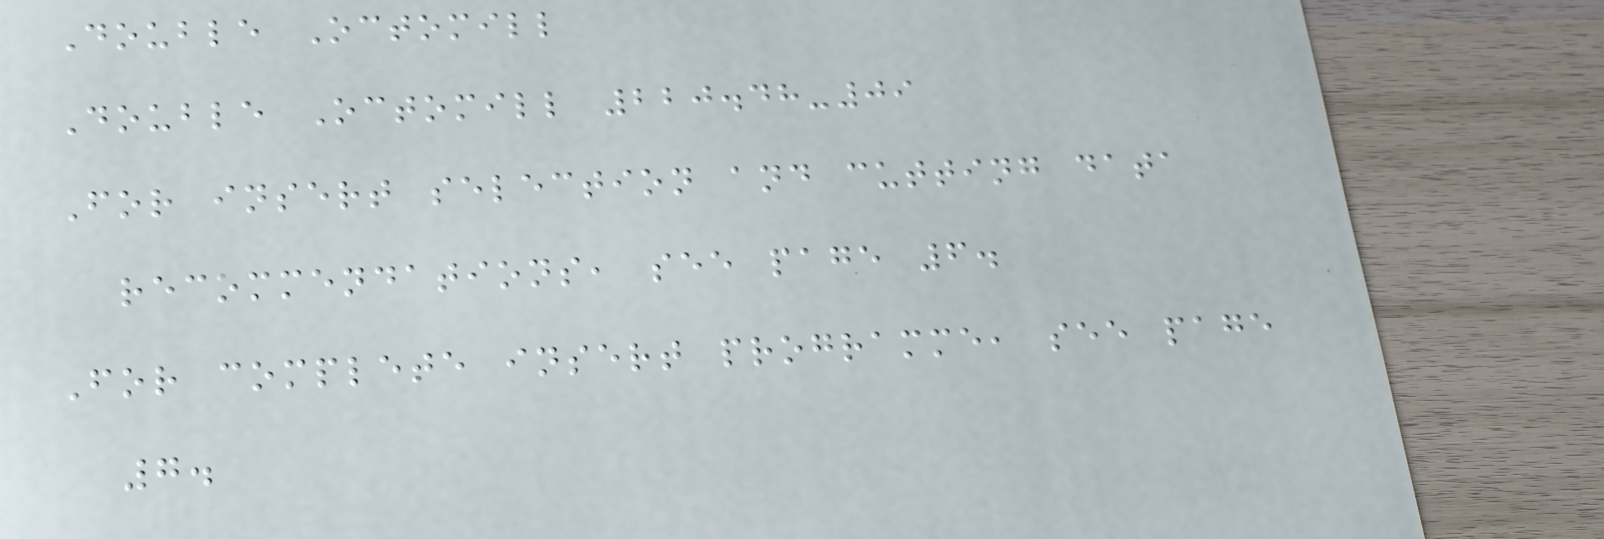Double Octomill
Double Octomill 220.48-09
For insert selection and cutting data
recommendations, see page 6.
For complete insert programme, see page
7.
